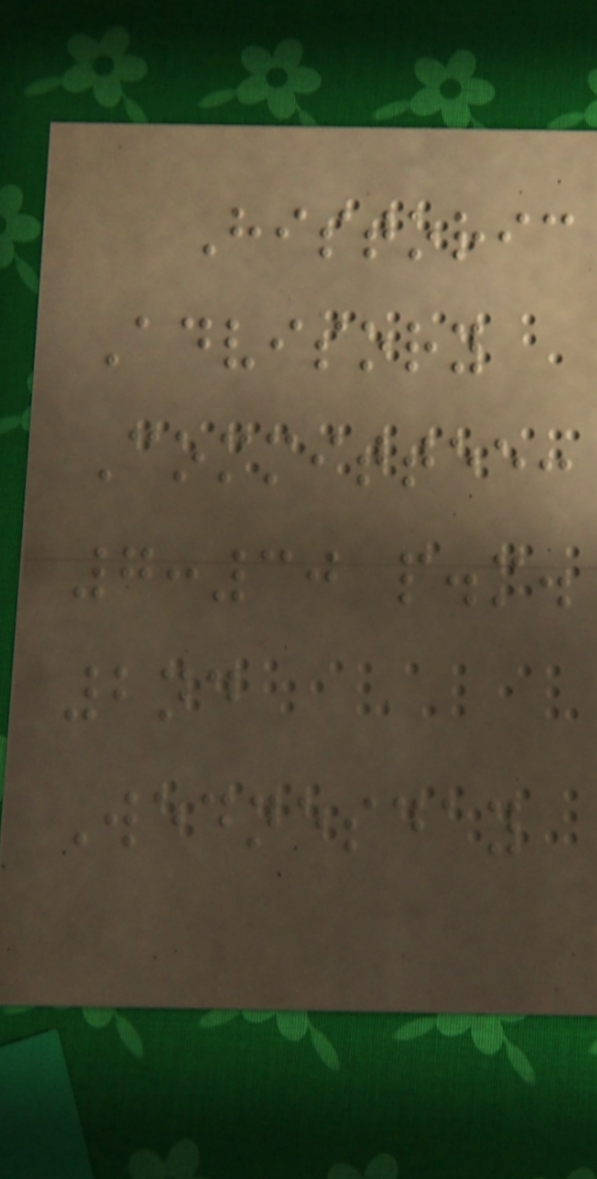Historic
Advisory
Committee:
7:30 p.m.
2nd
Wednesday
